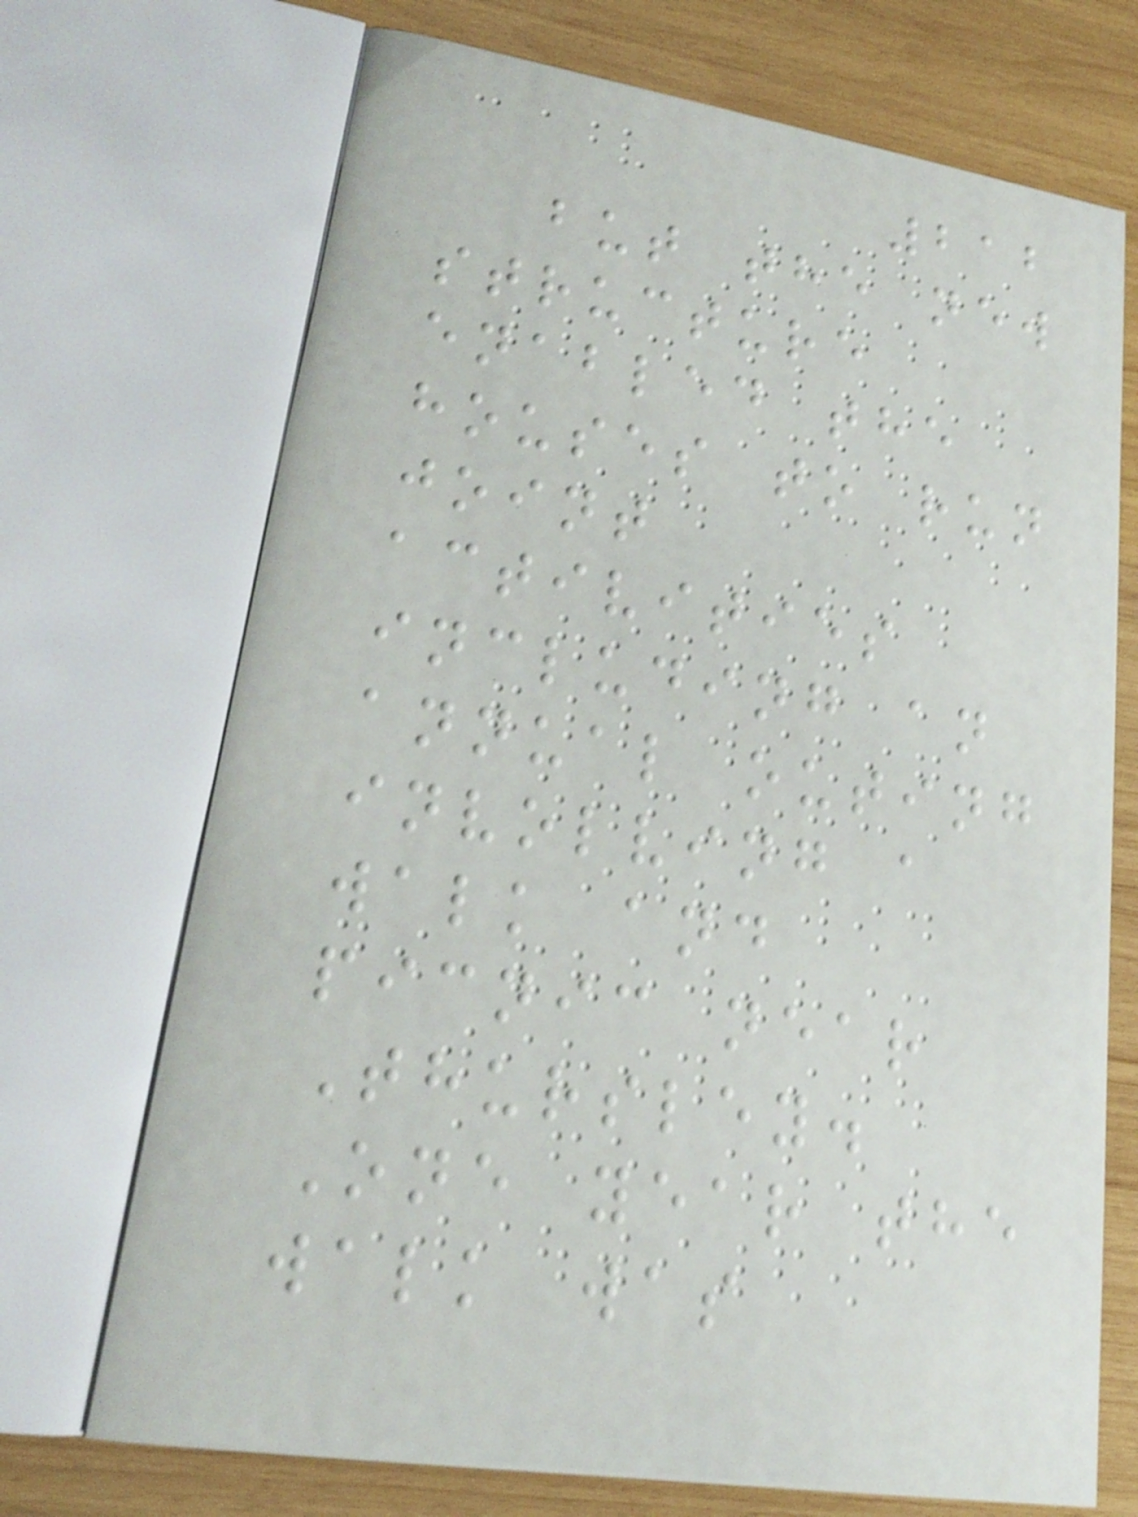212
but the new
structure
enabled the
houses to run
joint
activities
including an
annual outing
involving a
walk and
picnic near
Thursley.
One year the
walk was
